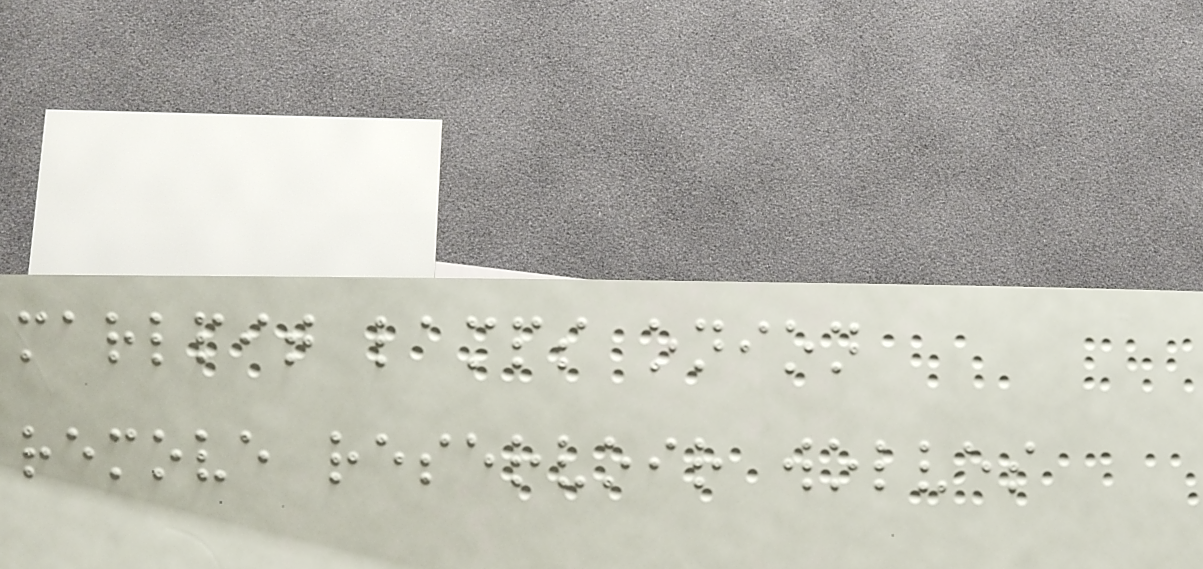marlpit lamps onion
remove reservoir wolves
